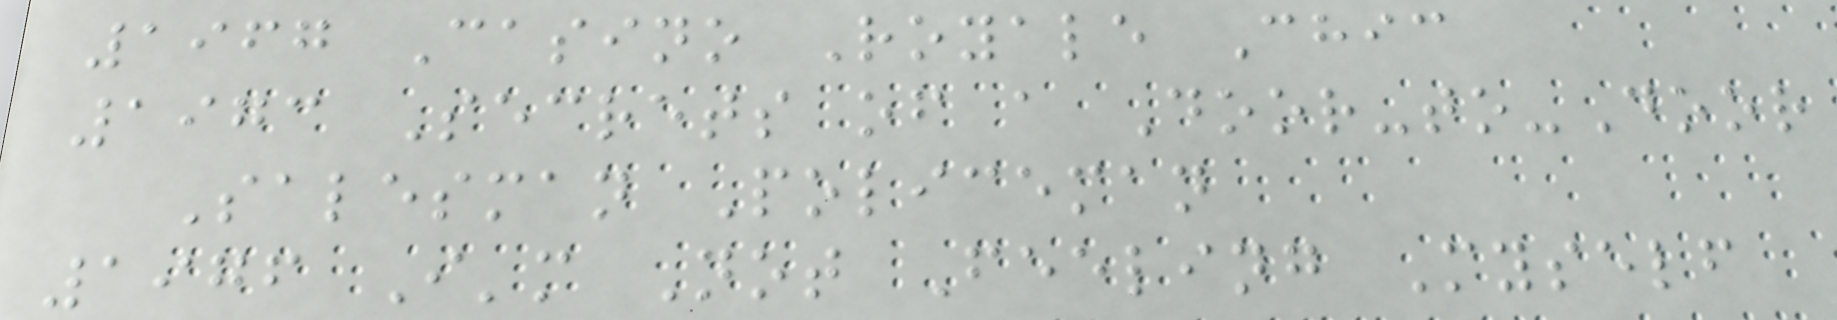1967 Casino Royale Chic
1973 Secrets of a Door-to-Door
Salesman Policeman
1976 I'm Not Feeling Myself
